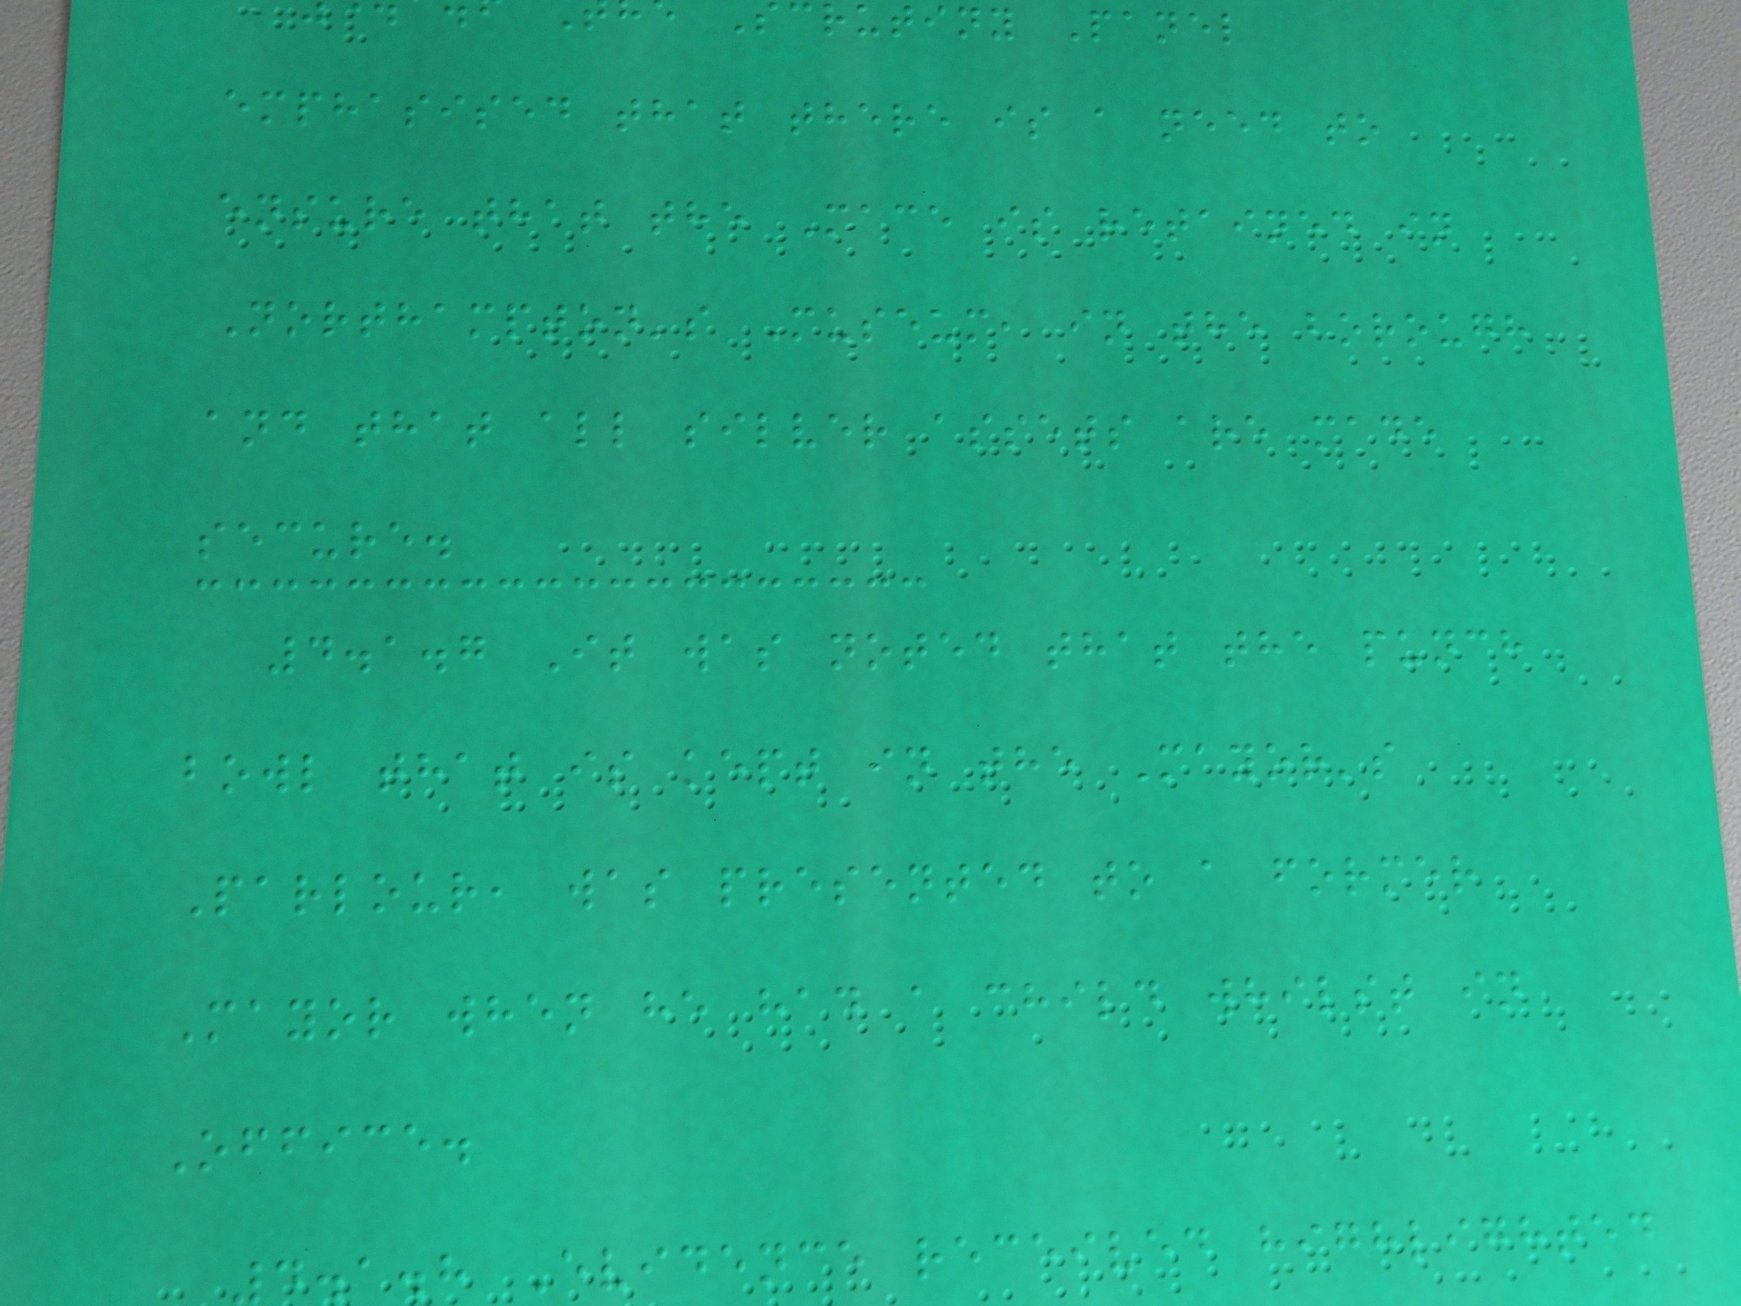scrutiny Panel
emphasised that there is a need to
ensure that the Mace is retained in
Northampton's Museum, in the borough
and that all silver assets are made
secure.
4.1.7 It was noted that the punch
bowl that is kept in the Mayor's
Parlour, was presented to a former
Mayor when he had a child whilst in
Office.
4.1.8 Evidence received highlighted
